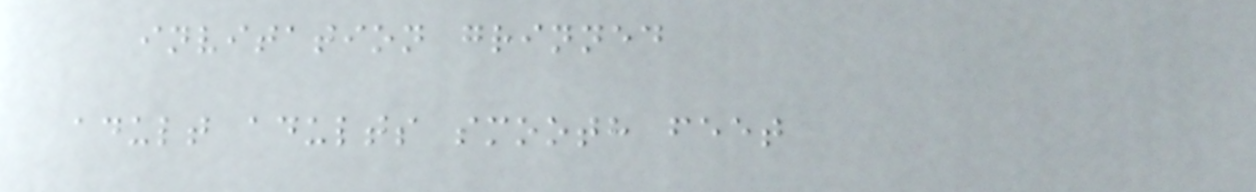invitation grinned
adult adults smooth feet
